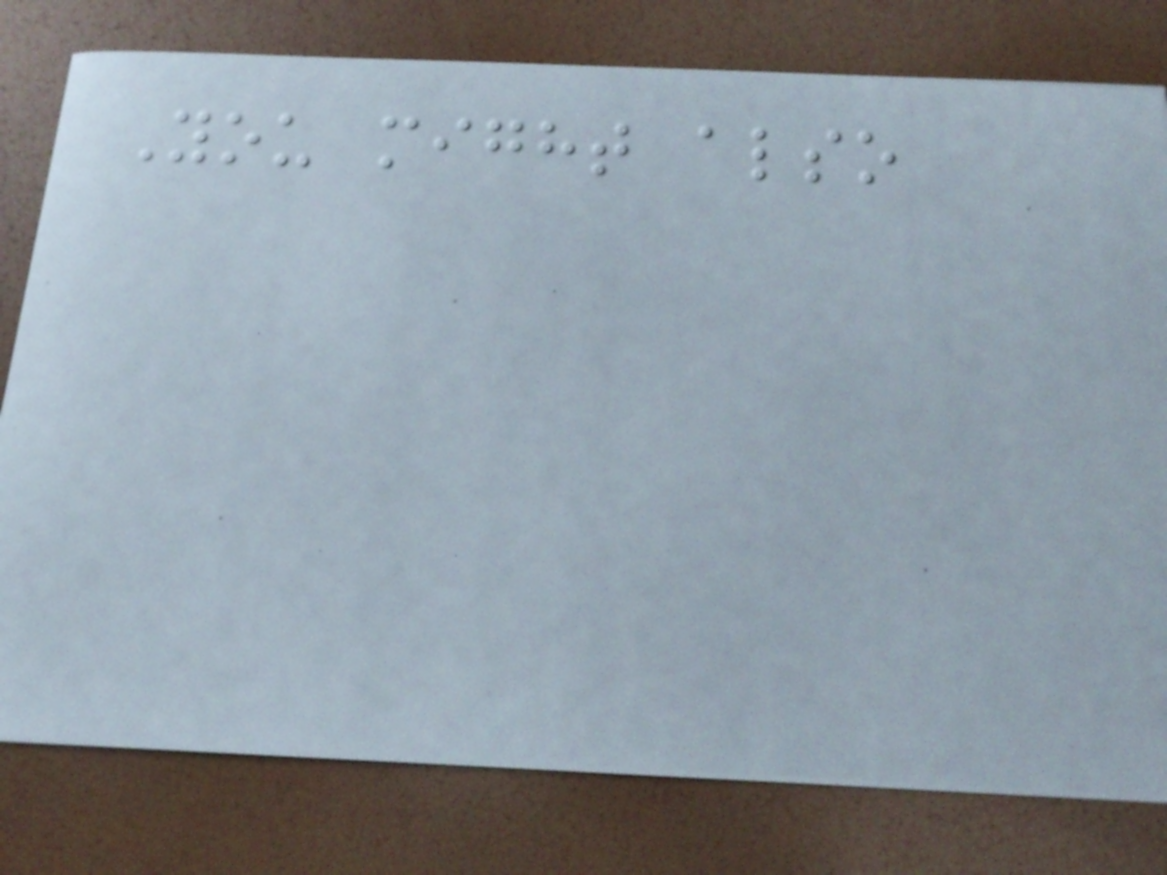You might also
